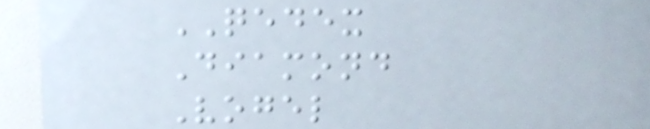QEDEX
Diamond
Vogel
